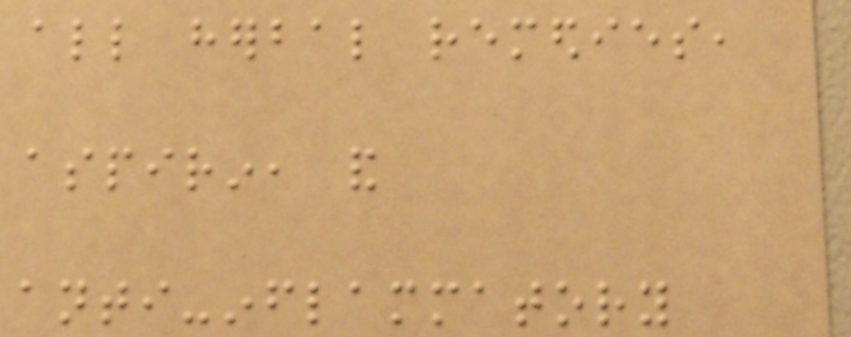all herbal remedies,
aspirin, and
anti-inflammatory
